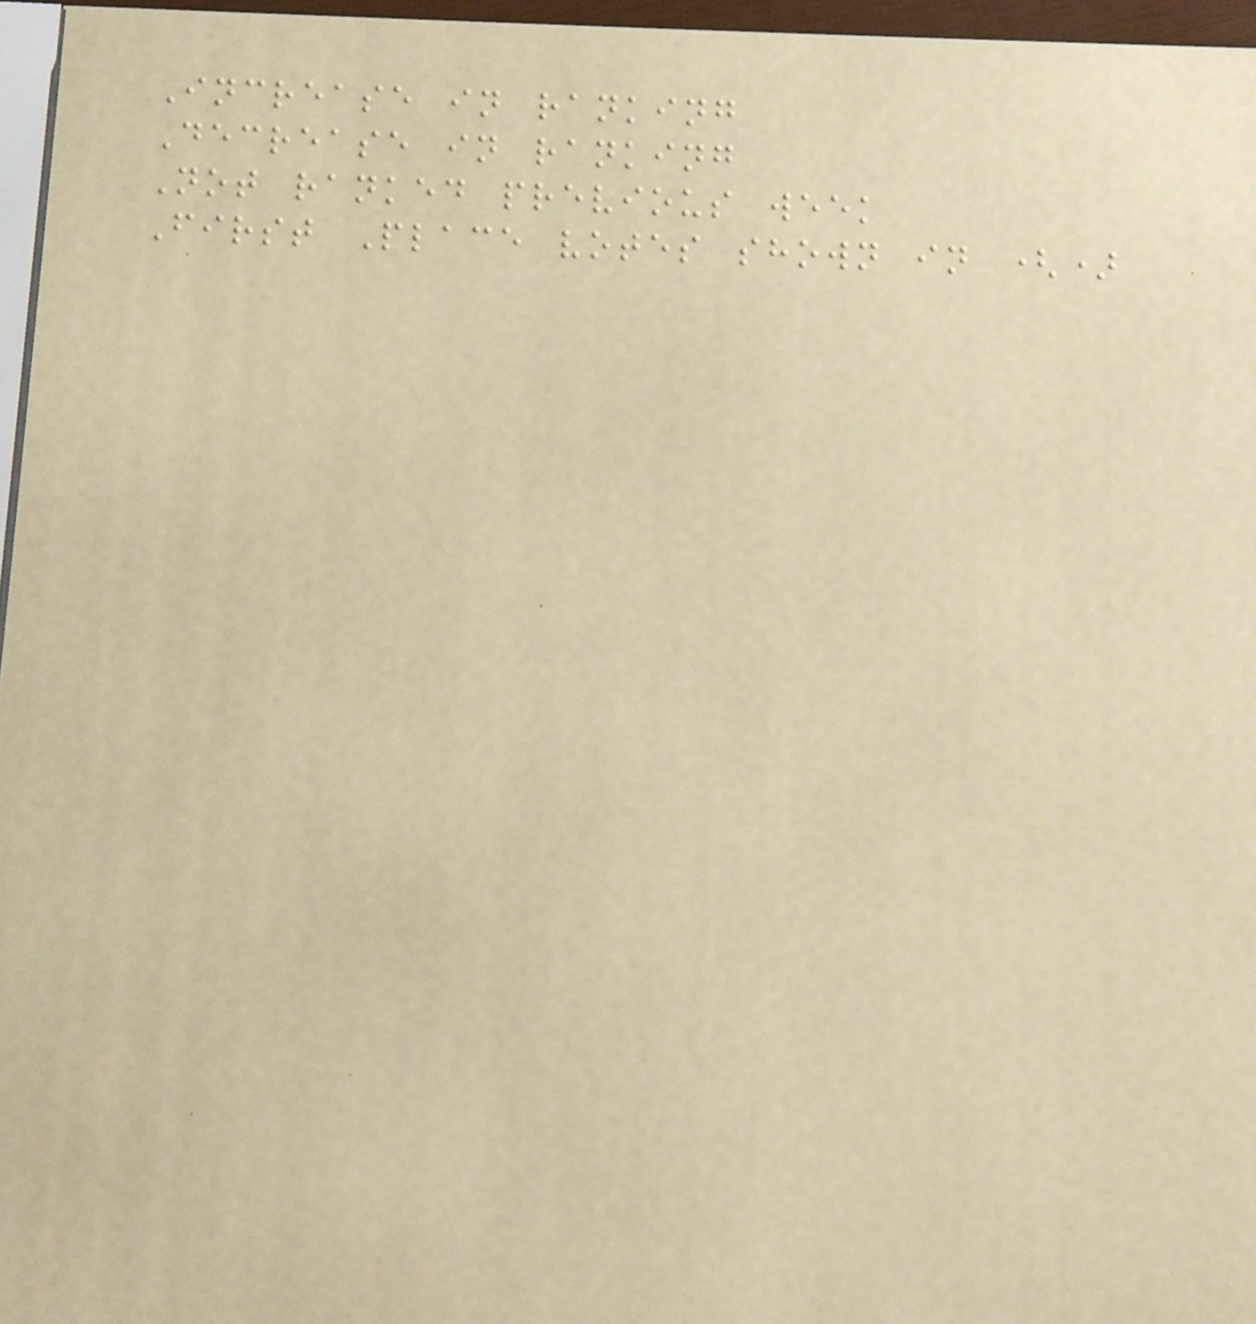Increase in ranking
Decrease in ranking
Not ranked previous week
First Place votes shown in ()
